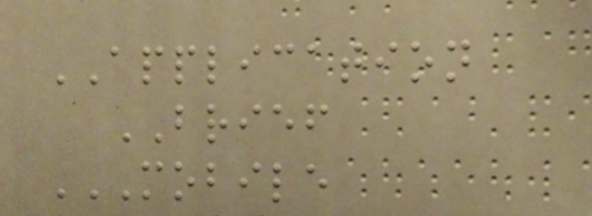APPLICATION
BRIEF
MOBILE
